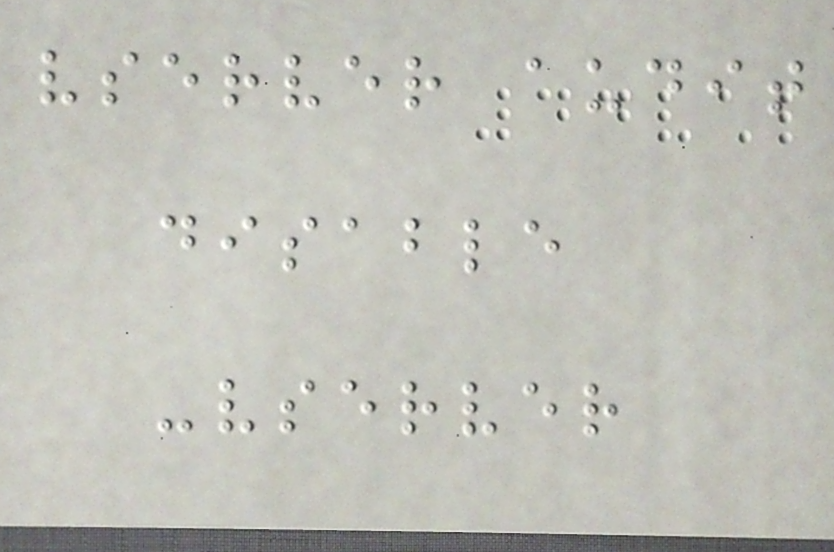vserver audit
disable
-vserver
